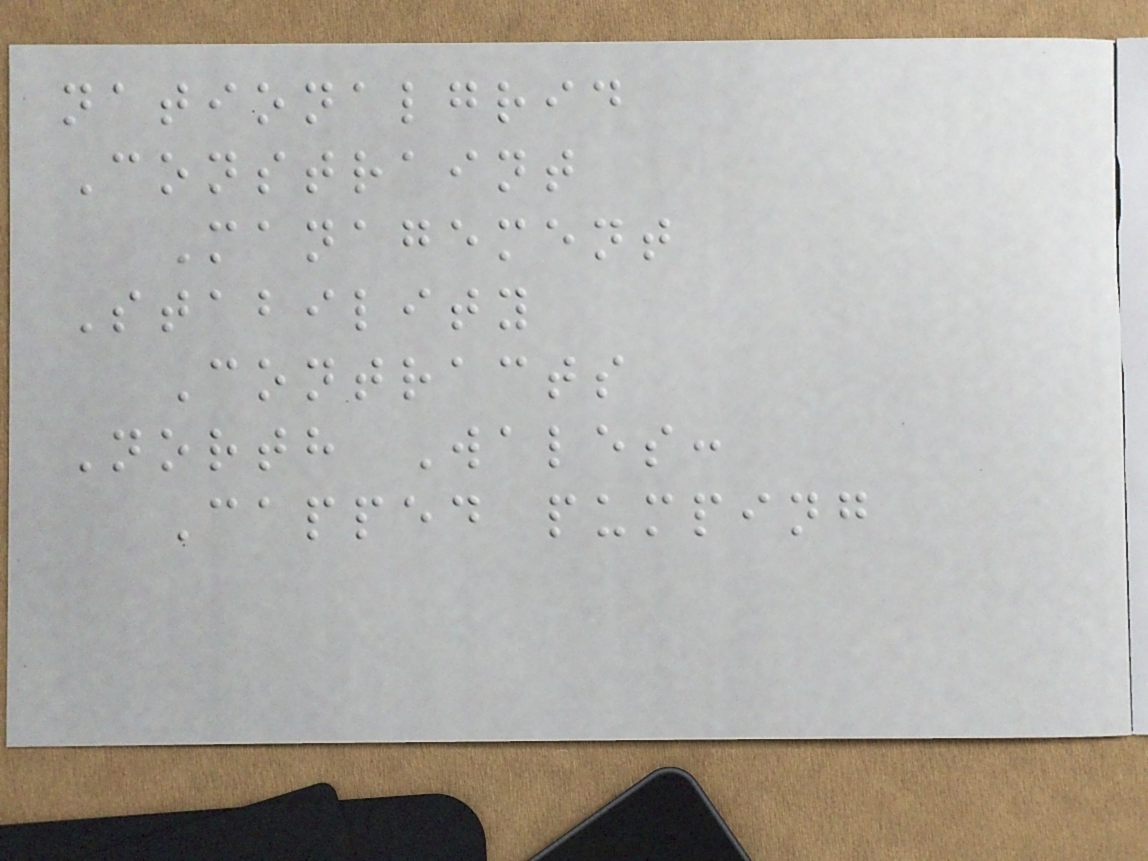nationalgrid
Constraint
Management
Stability
Contracts
North Wales:
Capped pumping
